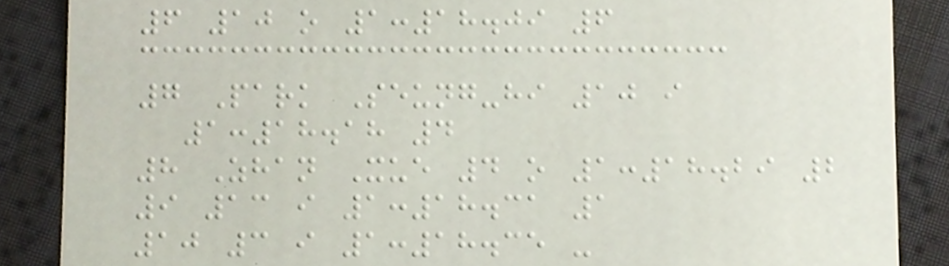6 10 o 1:18.09 6
7 Park Seung-hi 10 i
1:18.18 4
8 Zhan Xue 4 o 1:18.29 2
9 13 i 1:18.31 1
10 3 i 1:18.35 -
